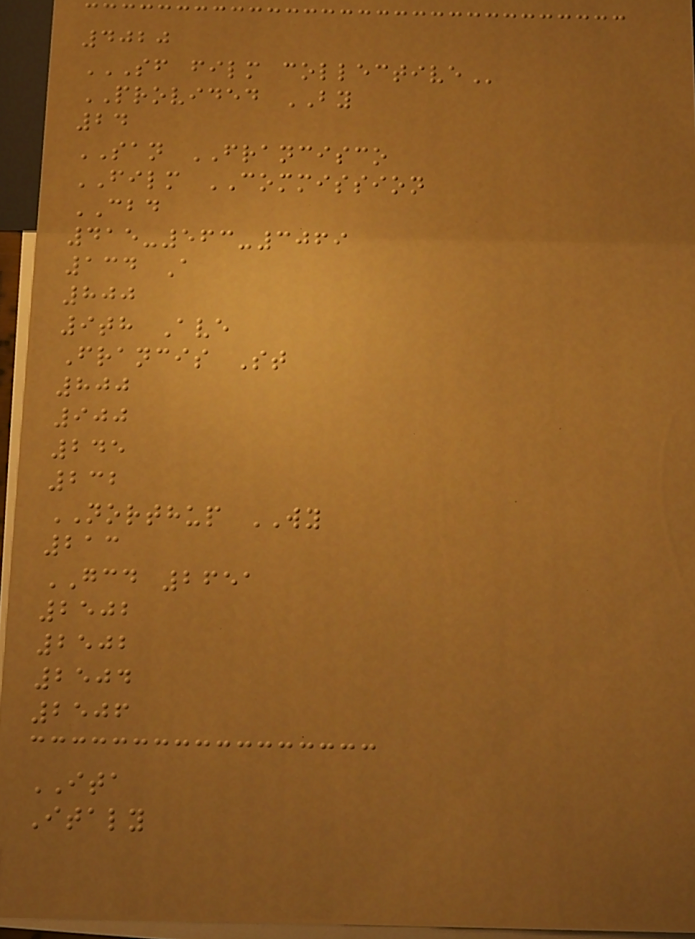4020
SF FILM COLLECTIVE
PROVIDED BY
24
SAN FRANCISCO
FILM COMMISSION
CBD
415-563-3069
134 A
800
9th Ave
Francis St
800
900
245
232
NORTHUP WY
213
GCD 2651
2502
2502
2504
2506
ITA
Italy
